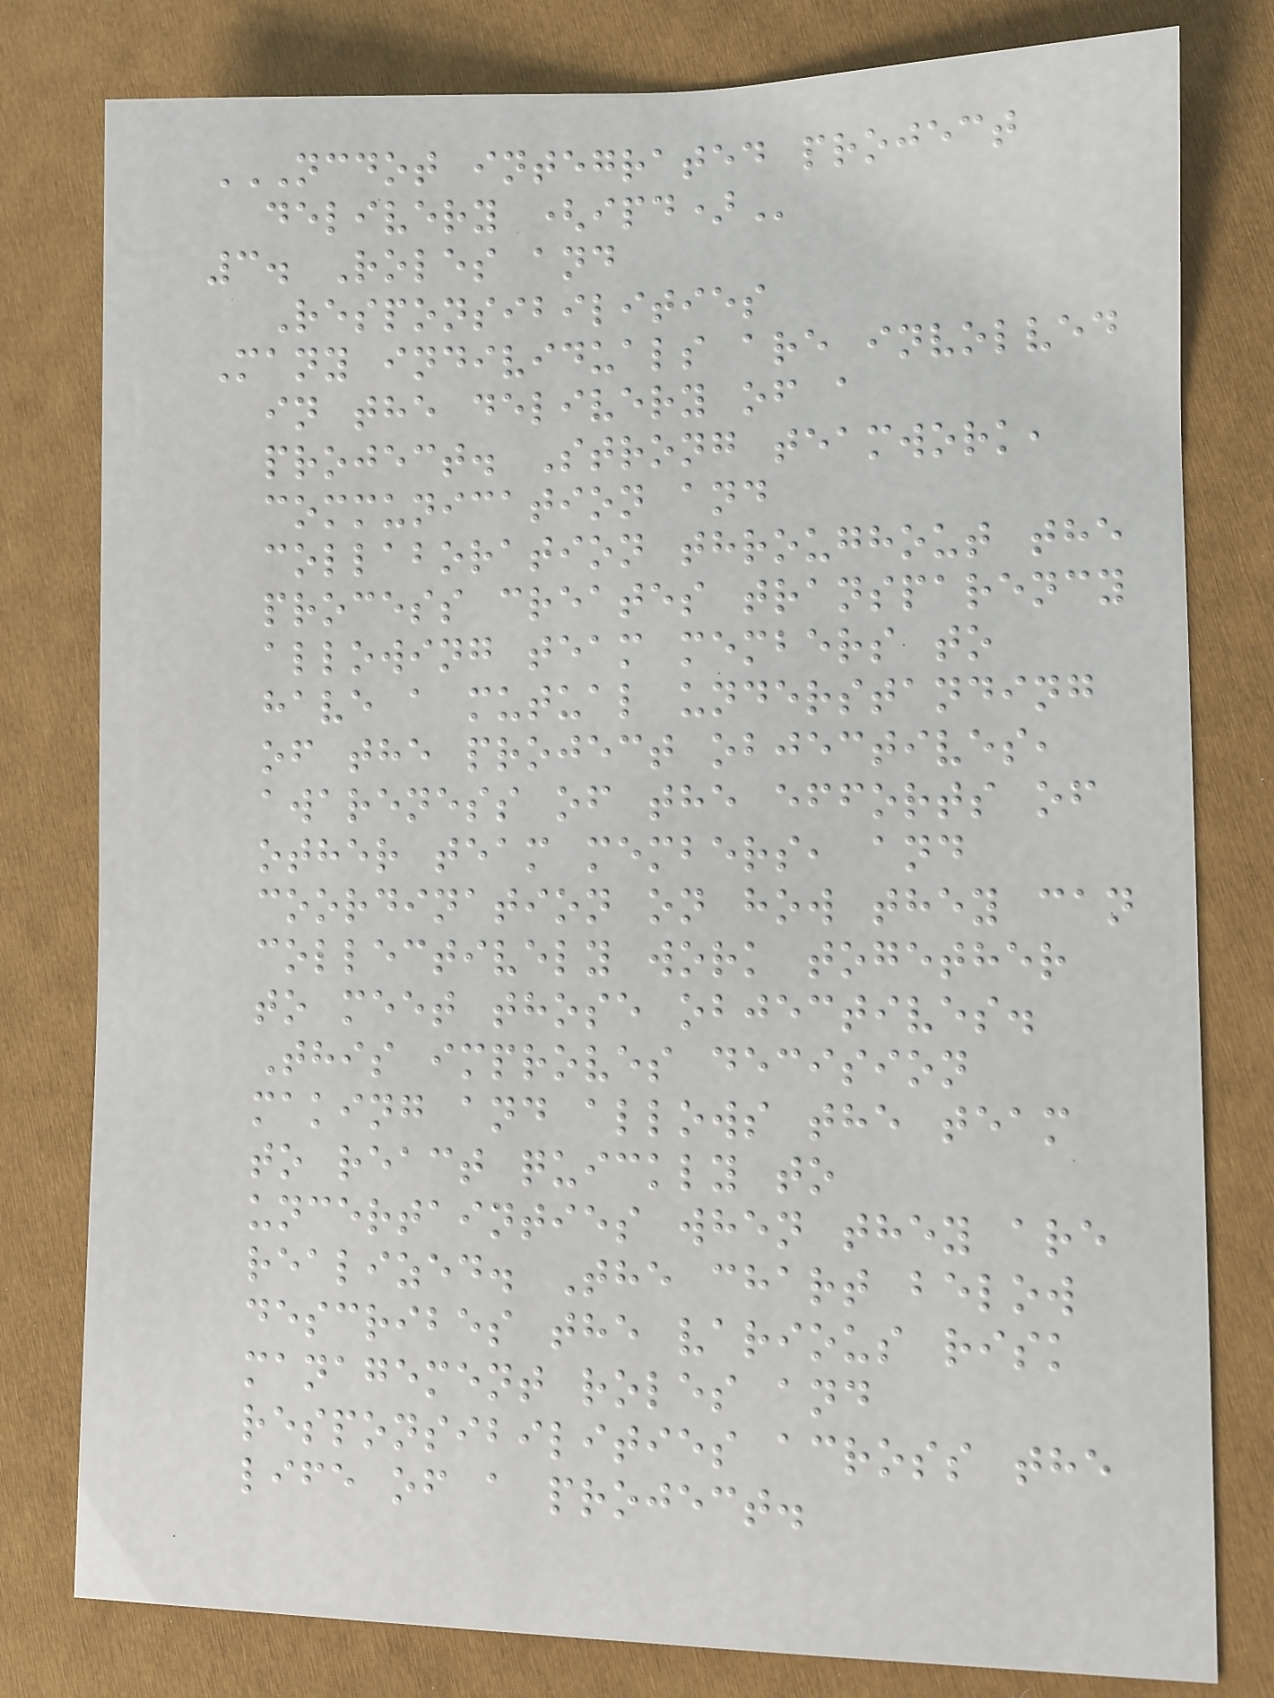NCDOT INTEGRATED PROJECT
DELIVERY (IPD)
3. Roles and
Responsibilities
Many individuals are involved
in the delivery of a
project. Strong teamwork,
communication and
collaboration throughout the
process creates transparency
allowing team members to
have a mutual understanding
of the project objectives,
awareness of the efforts of
other team members, and
coordination on how they can
collectively work together
to meet those objectives.
This improves decision
making and allows the team
to react quickly to
uncertainties when they are
realized. The chart below
describes the various risk
management roles and
responsibilities across the
life of a project.
